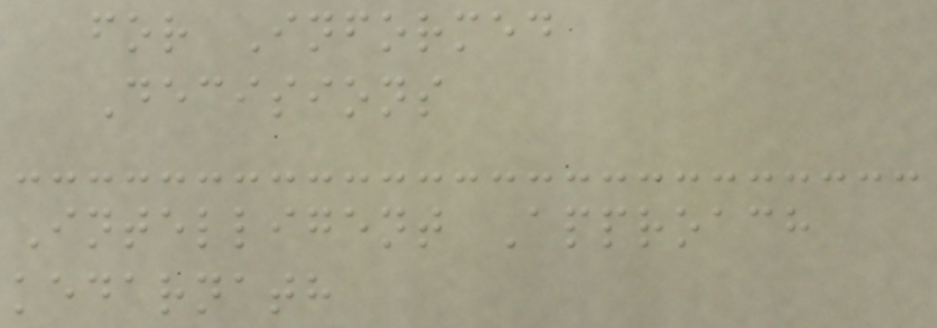for Informed
Decisions
Intelligent Approach
kedarnath
